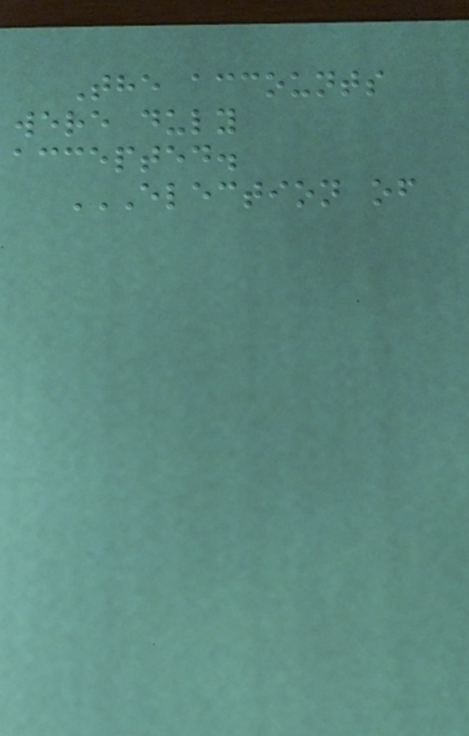The accounts
were duly
accepted.
ELECTION OF
